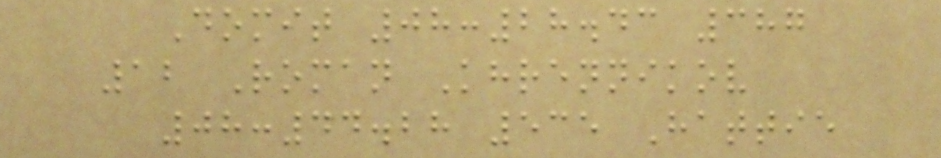Domit 08:28.43 387
12 Roman Khrennikov
08:44.28 535 Hattie
